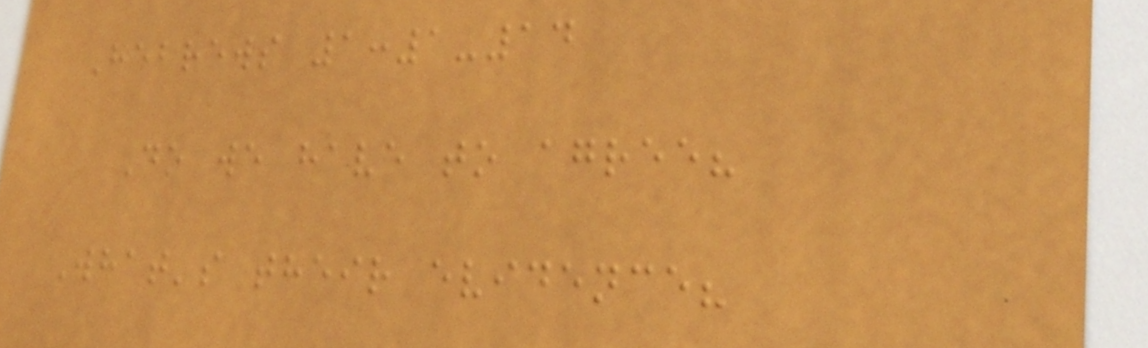Hebrews 1:1-14
Do we have to agree?
What's their evidence?
